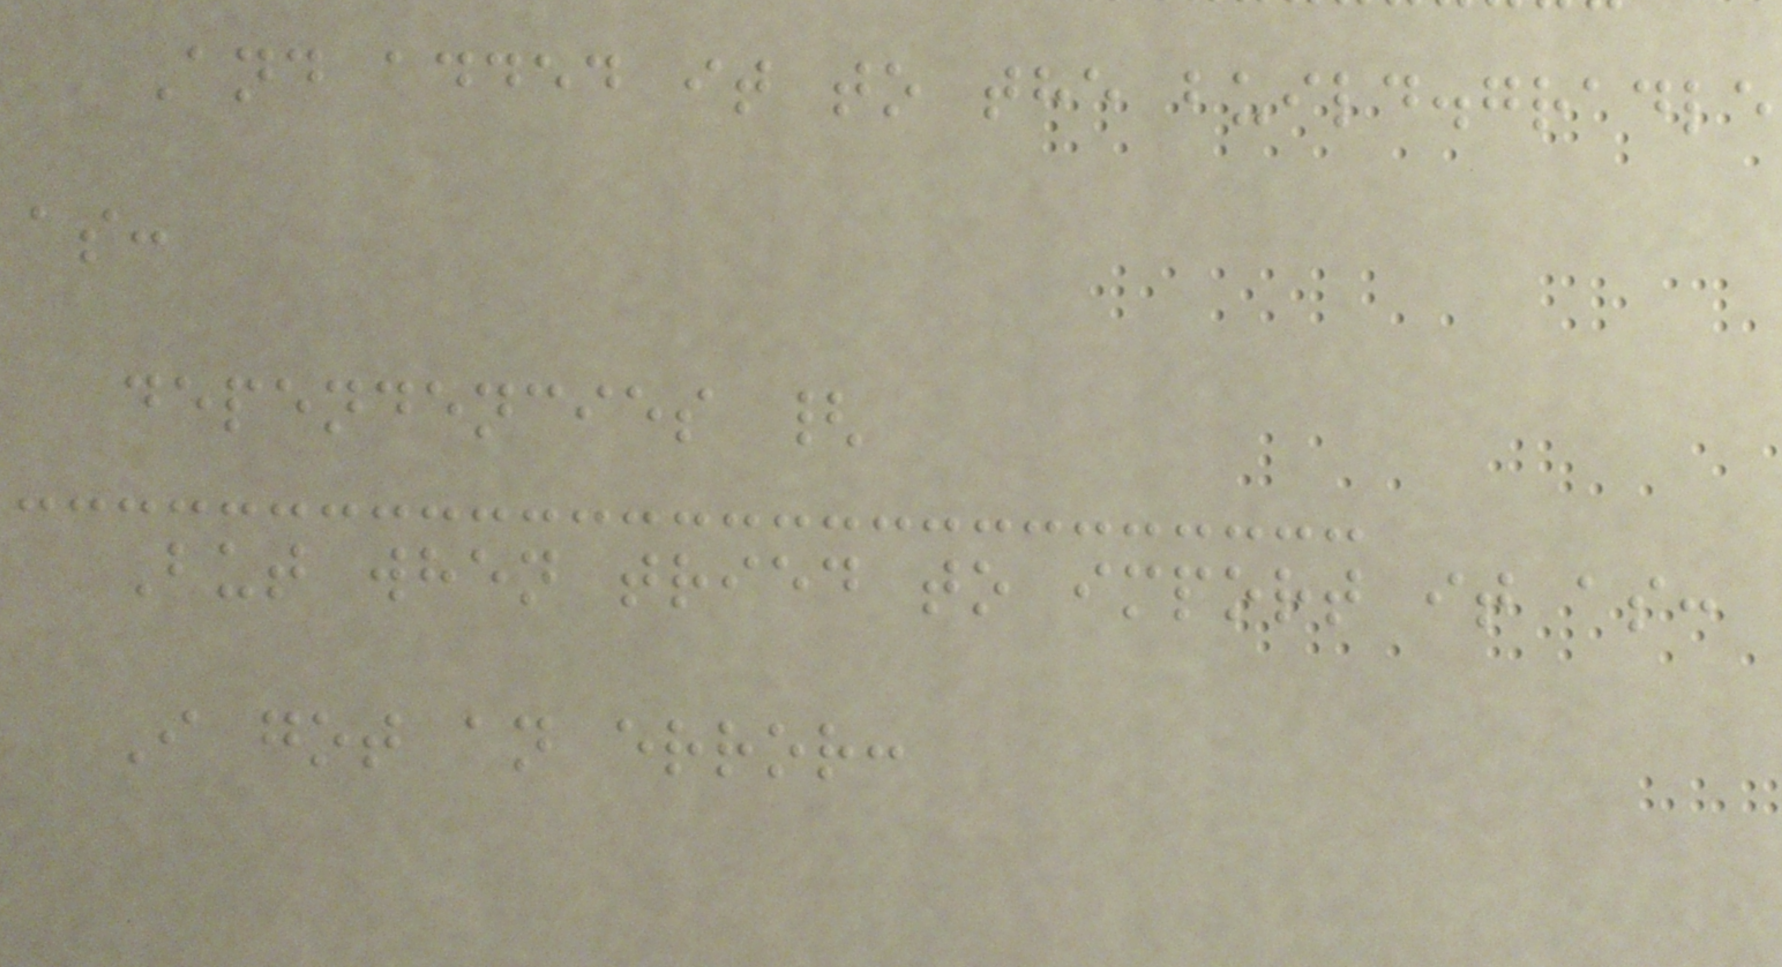And added it to the build.gradle
as:
dependencies {
But when tried to import it as:
I got an error:
